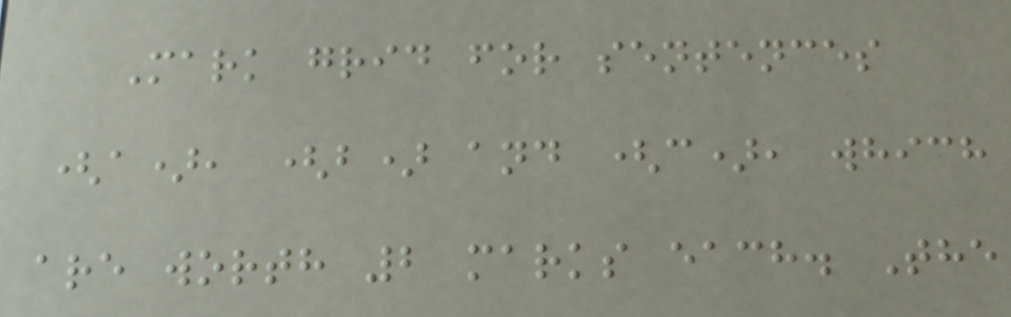Mark grid for sentences
(a), (b) and (c), which
are worth 2 marks each. The
